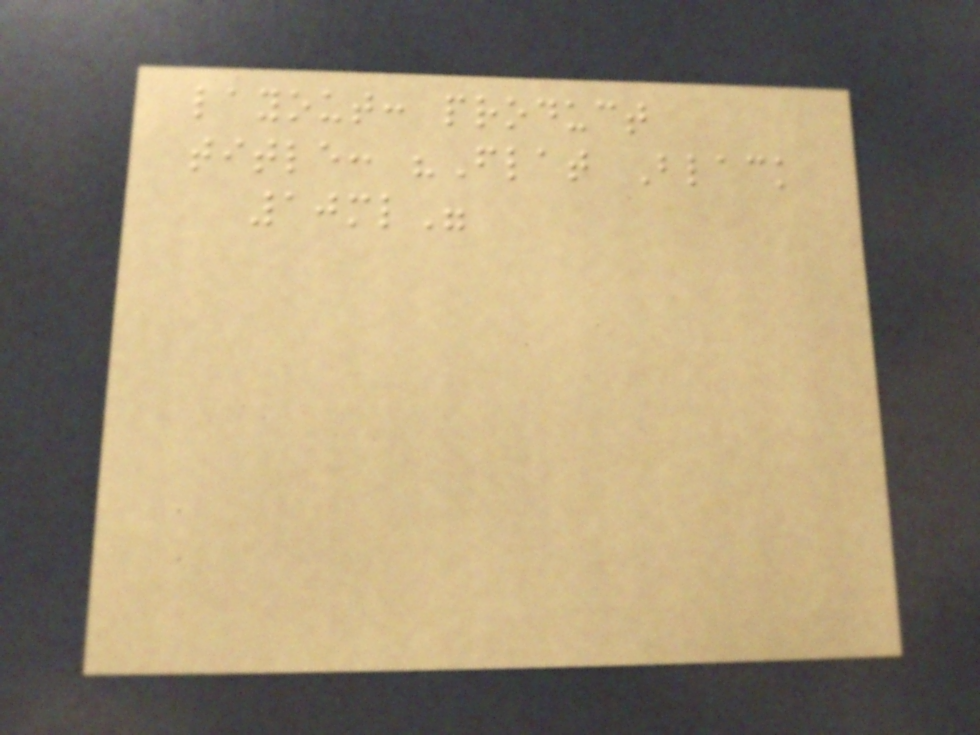layout: product
title: "Flat Black
10ml"
